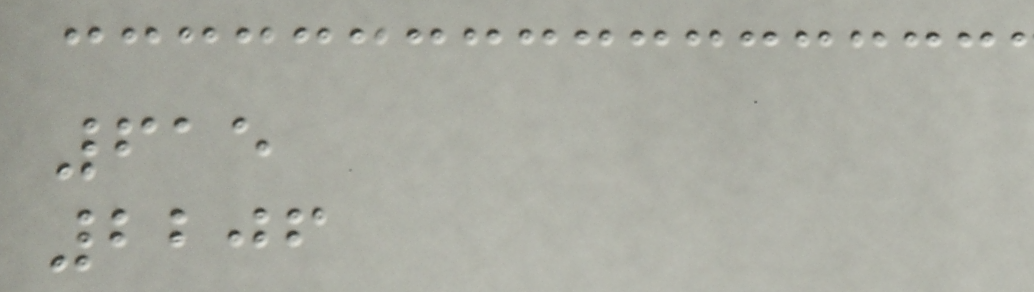615
2206
